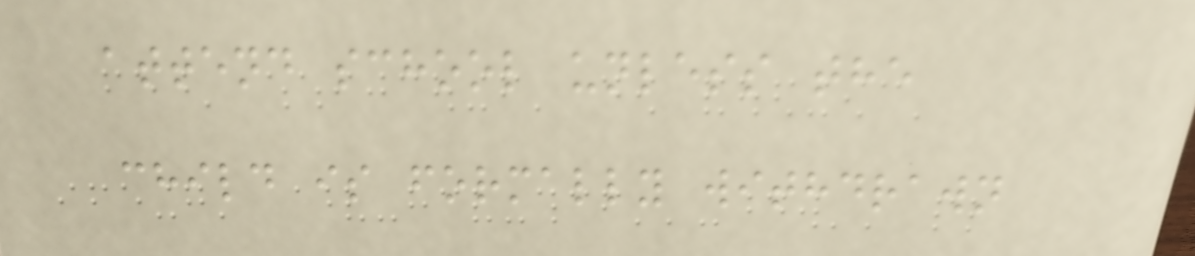attend school unless the
child is formally withdrawn
